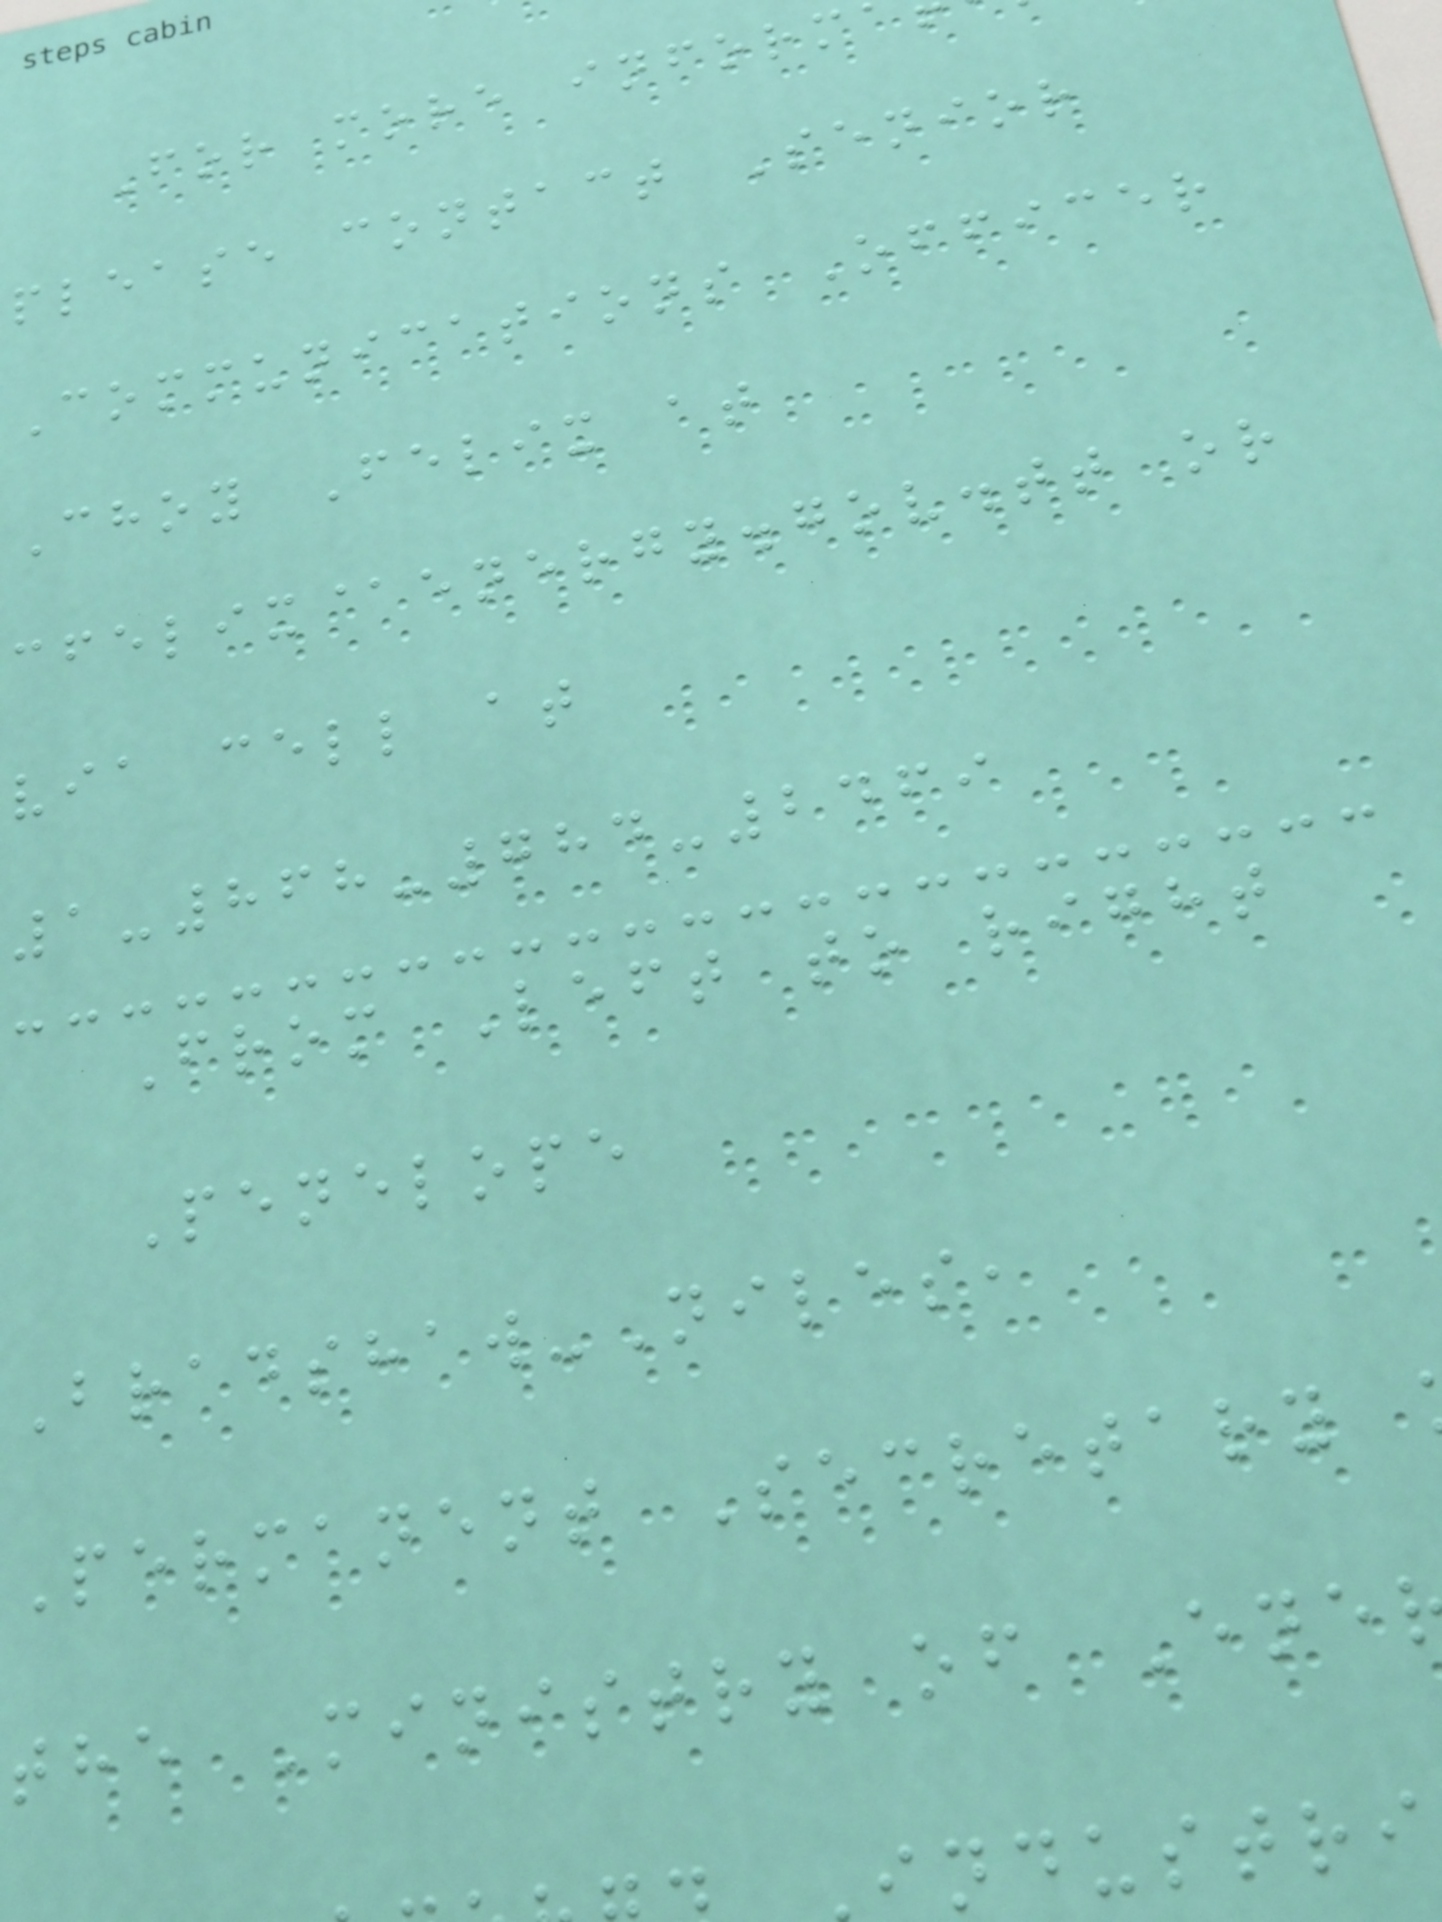For more inform
please contact Senior
Communications Officer
Choy Felix at
cfelix@energy.gov.tt or
via cell at
1-868-784-2469
From Left to right
Penelope
Bradshaw-Niles,
Permanent Secretary
the Ministry of Ene
